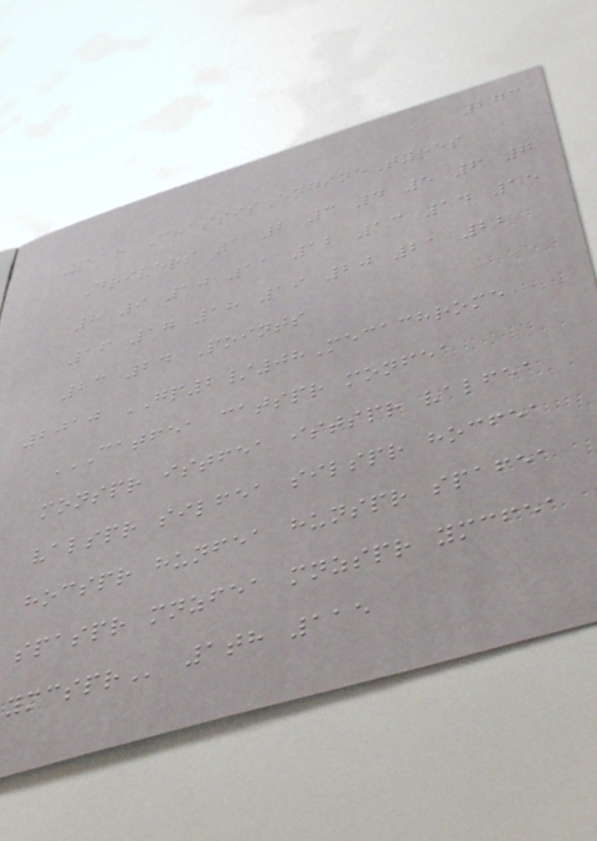273
Year ChassisEngineTyres
Drivers 1 2 3 4 5 6 7
8 9 10 11 12 13 14 15
16 17 18 19 20 21 22
23 24 Points
2010 GP2/08Mecachrome
CATFEA CATSPR MONFEA
MONSPR ISTFEA ISTSPR VALFEA
VALSPR SILFEA SILSPR HOCFEA
HOCSPR HUNFEA HUNSPR SPAFEA
SPASPR MNZFEA MNZSPR YMCFEA
YMCSPR 1th 115
